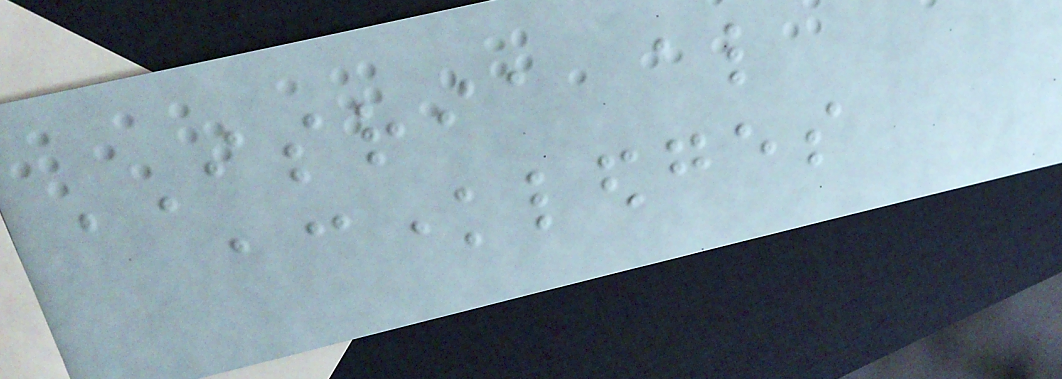ISRIA also
acknowledges
